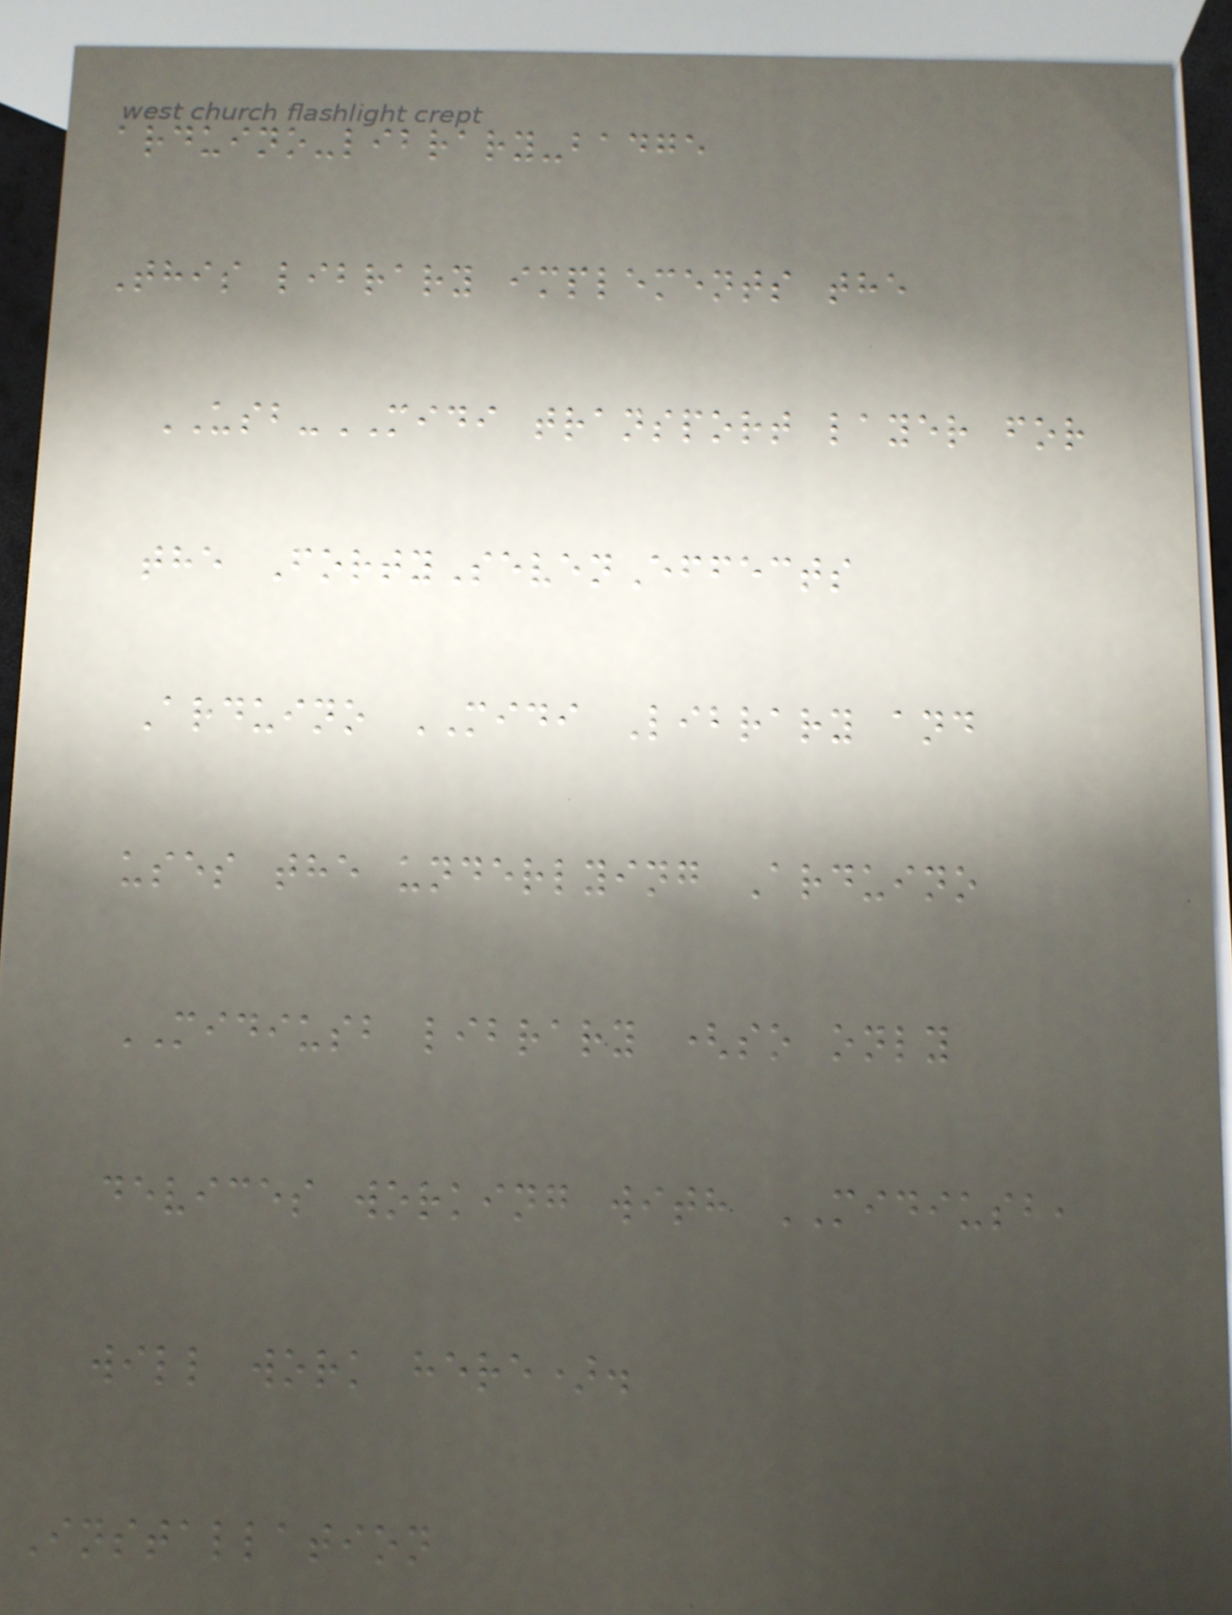arduino-library-badge
This library implements the
USB-MIDI transport layer for
the FortySevenEffects
Arduino MIDI Library and
uses the underlying Arduino
MIDIUSB library (so only
devices working with MIDIUSB,
will work here).
Installation
